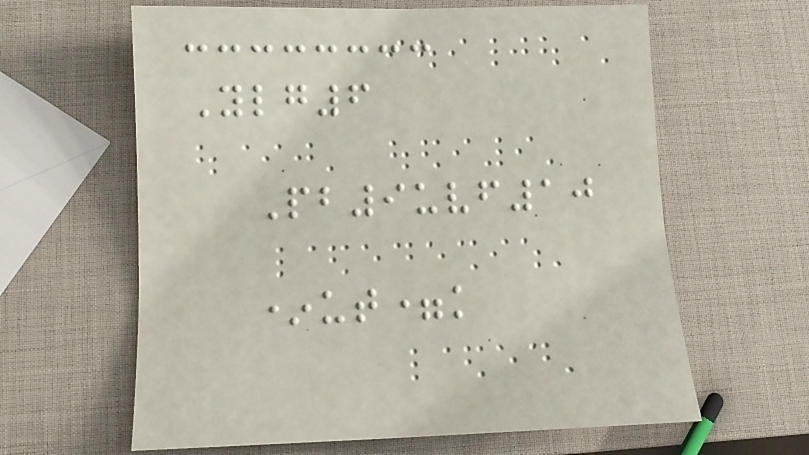Ylg6
Pb9uvf10
*ut=k
